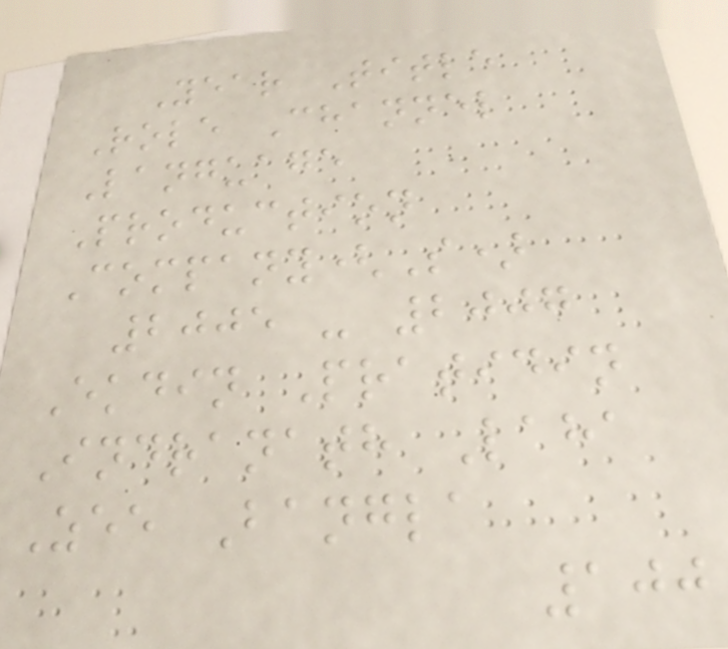Year Title
Role Channel
Language
Production
Company(S)
2005 - 2007
Ekdin Pratidin
Indranath Laha
Zee Bangla
100
